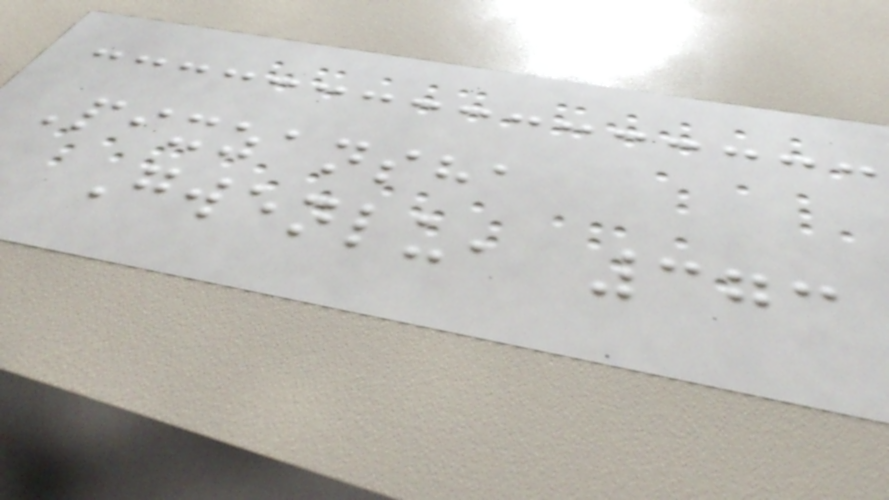Pixzansha
Gwenlu, 373
